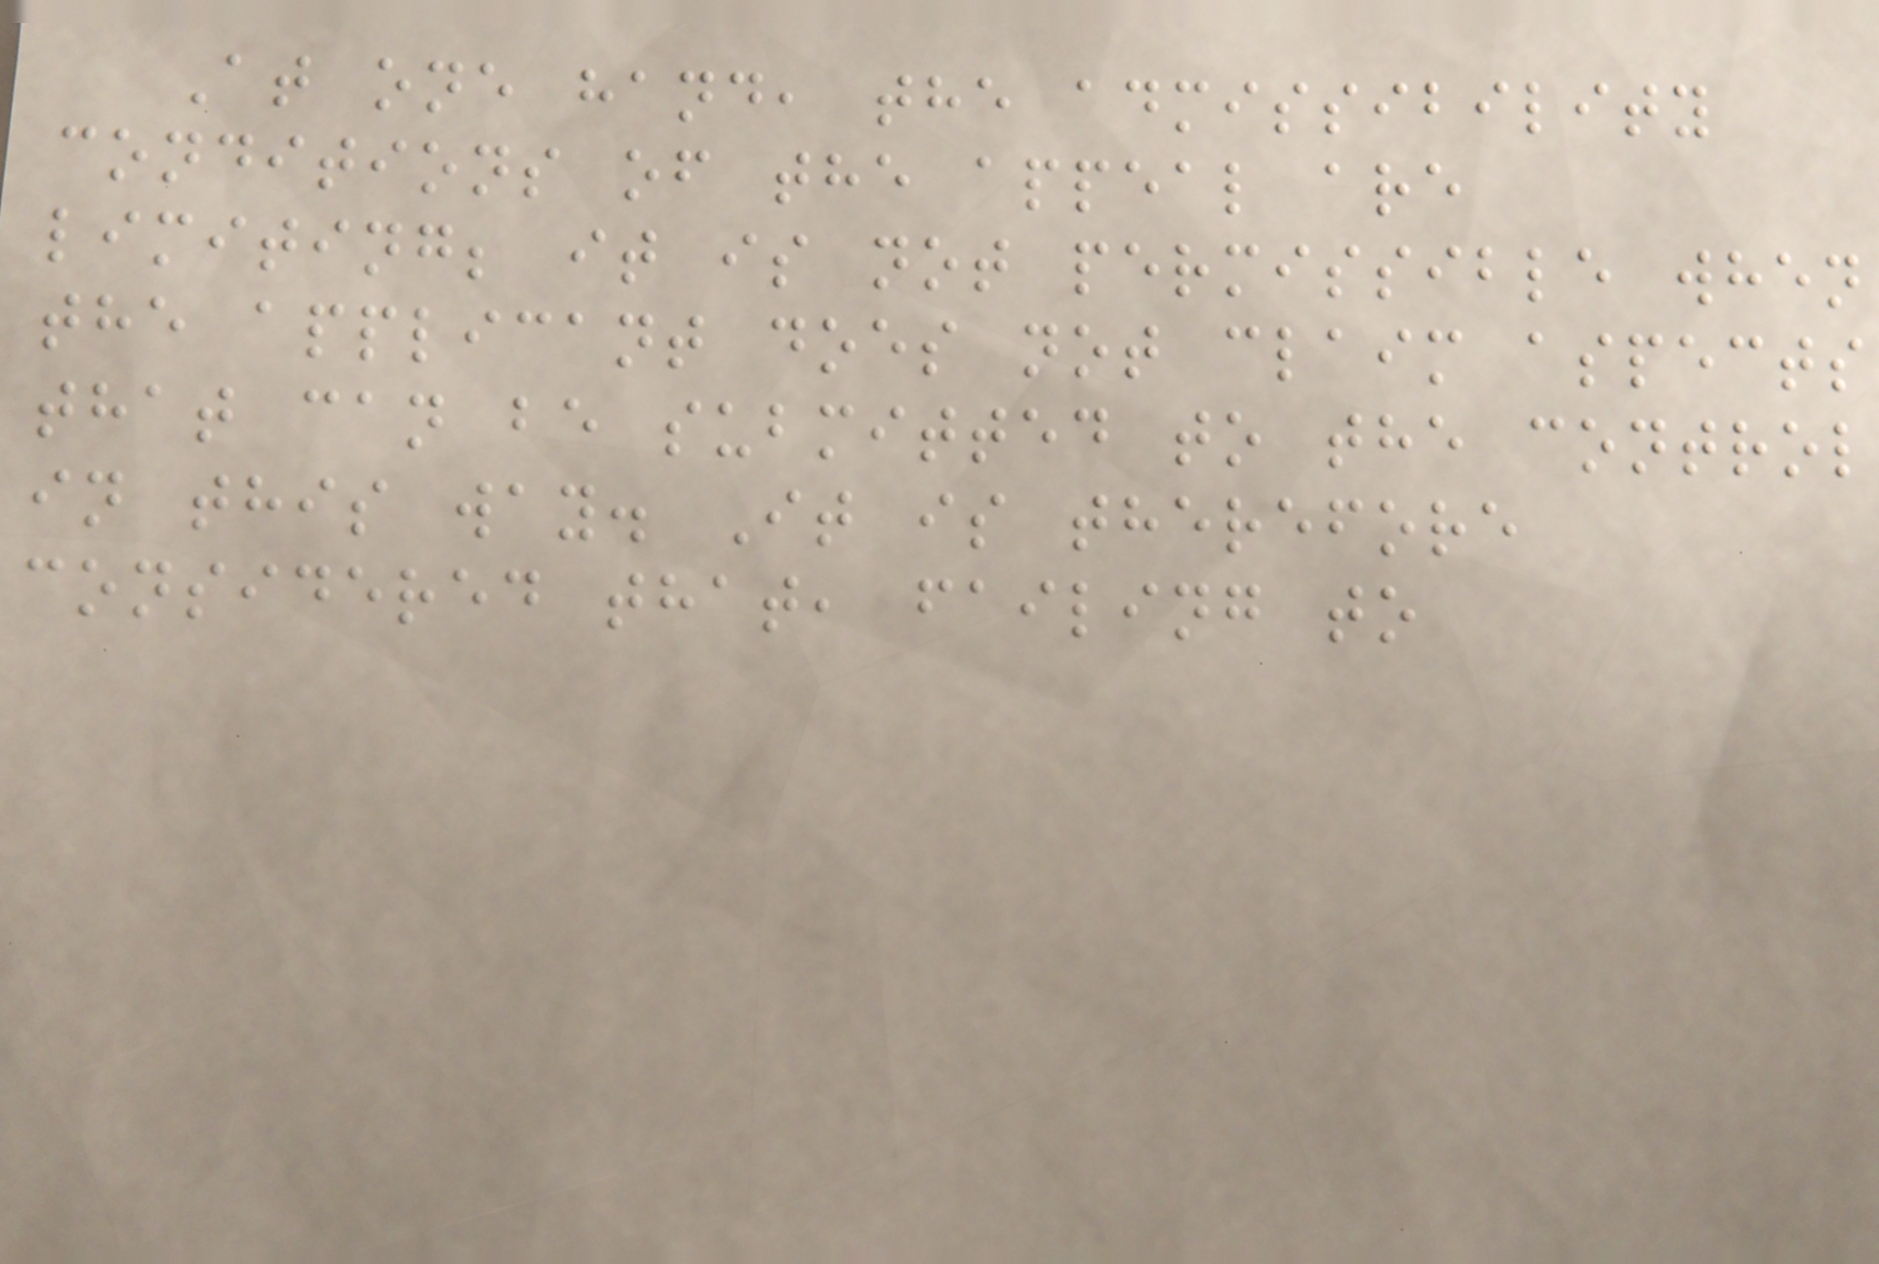At one hand, the admissibility
conditions of the appeal are
limiting; it is not permissible when
the applicant does not claim aspects
that can be submitted to the control
in this way. It is therefore
considered that, failing to
